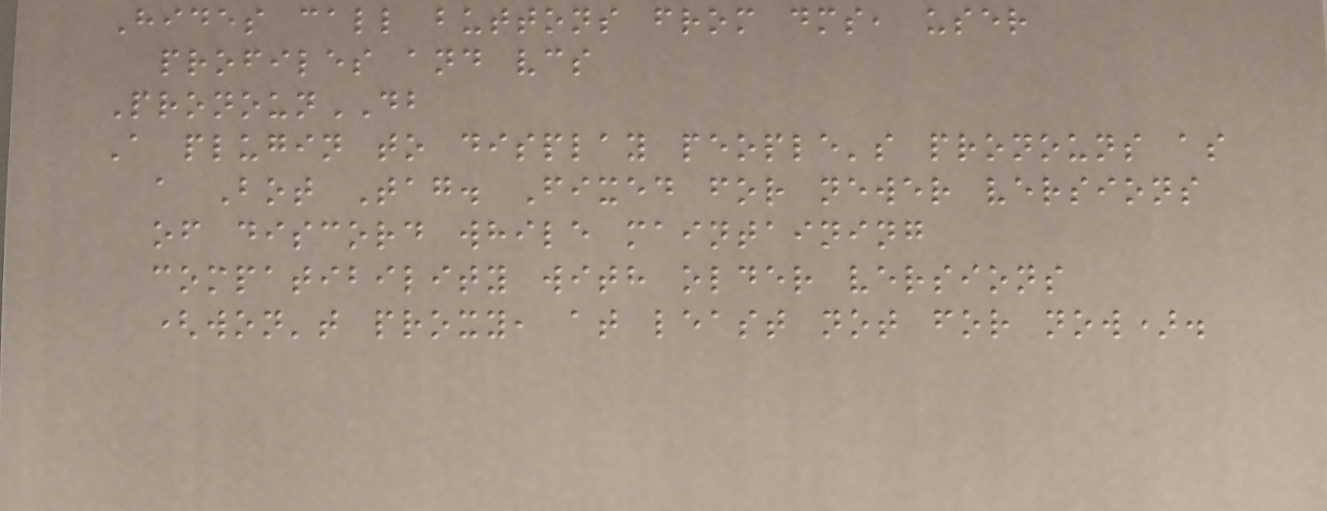Hides call buttons from dms, user
profiles and vcs
PronounDB
A plugin to display people's pronouns as
a Bot Tag. Fixed for newer versions
of discord while maintaining
compatibility with older versions
(won't proxy, at least not for now).
